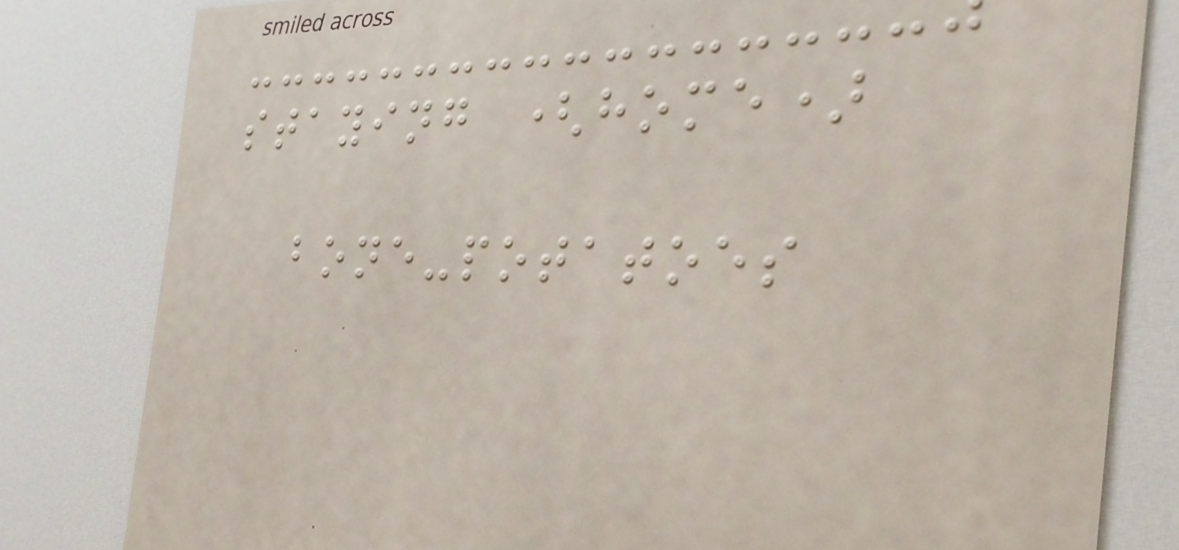staying (home)
bone-potatoes
